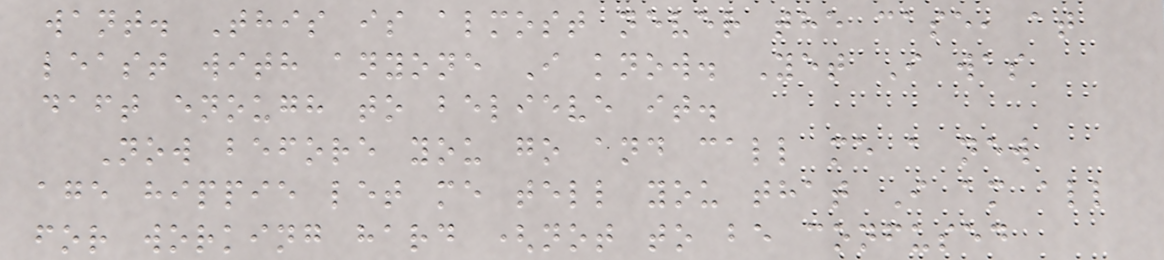want. This is almost never the case, at
least with anyone I know. Yet I was
daft enough to believe it.
Now before you go and call me a new
age hippie let me tell you that I am all
for working hard (not to be confused
